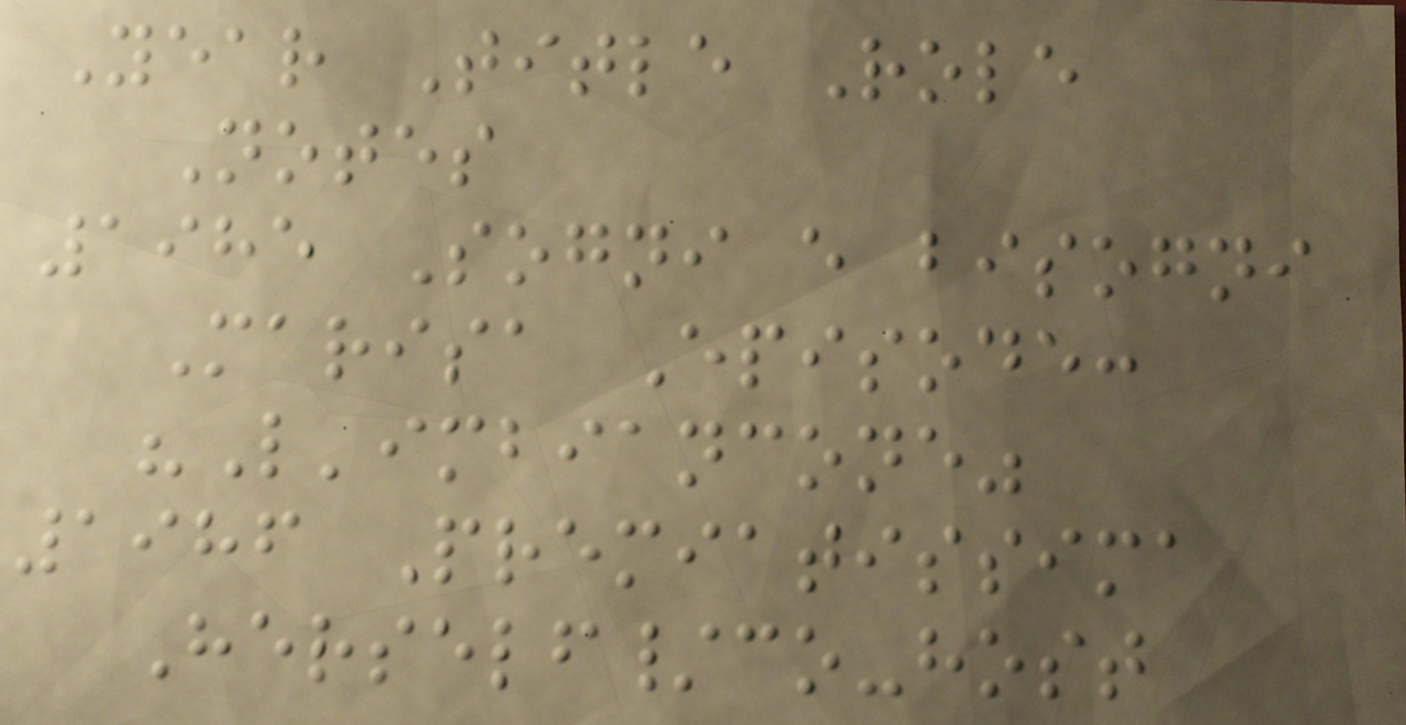Year Title Role
Notes
1985 Sogni e bisogni
Marisa Episode:
"L'imbiancone"
1986 Premiatissima
Herself/co-host
